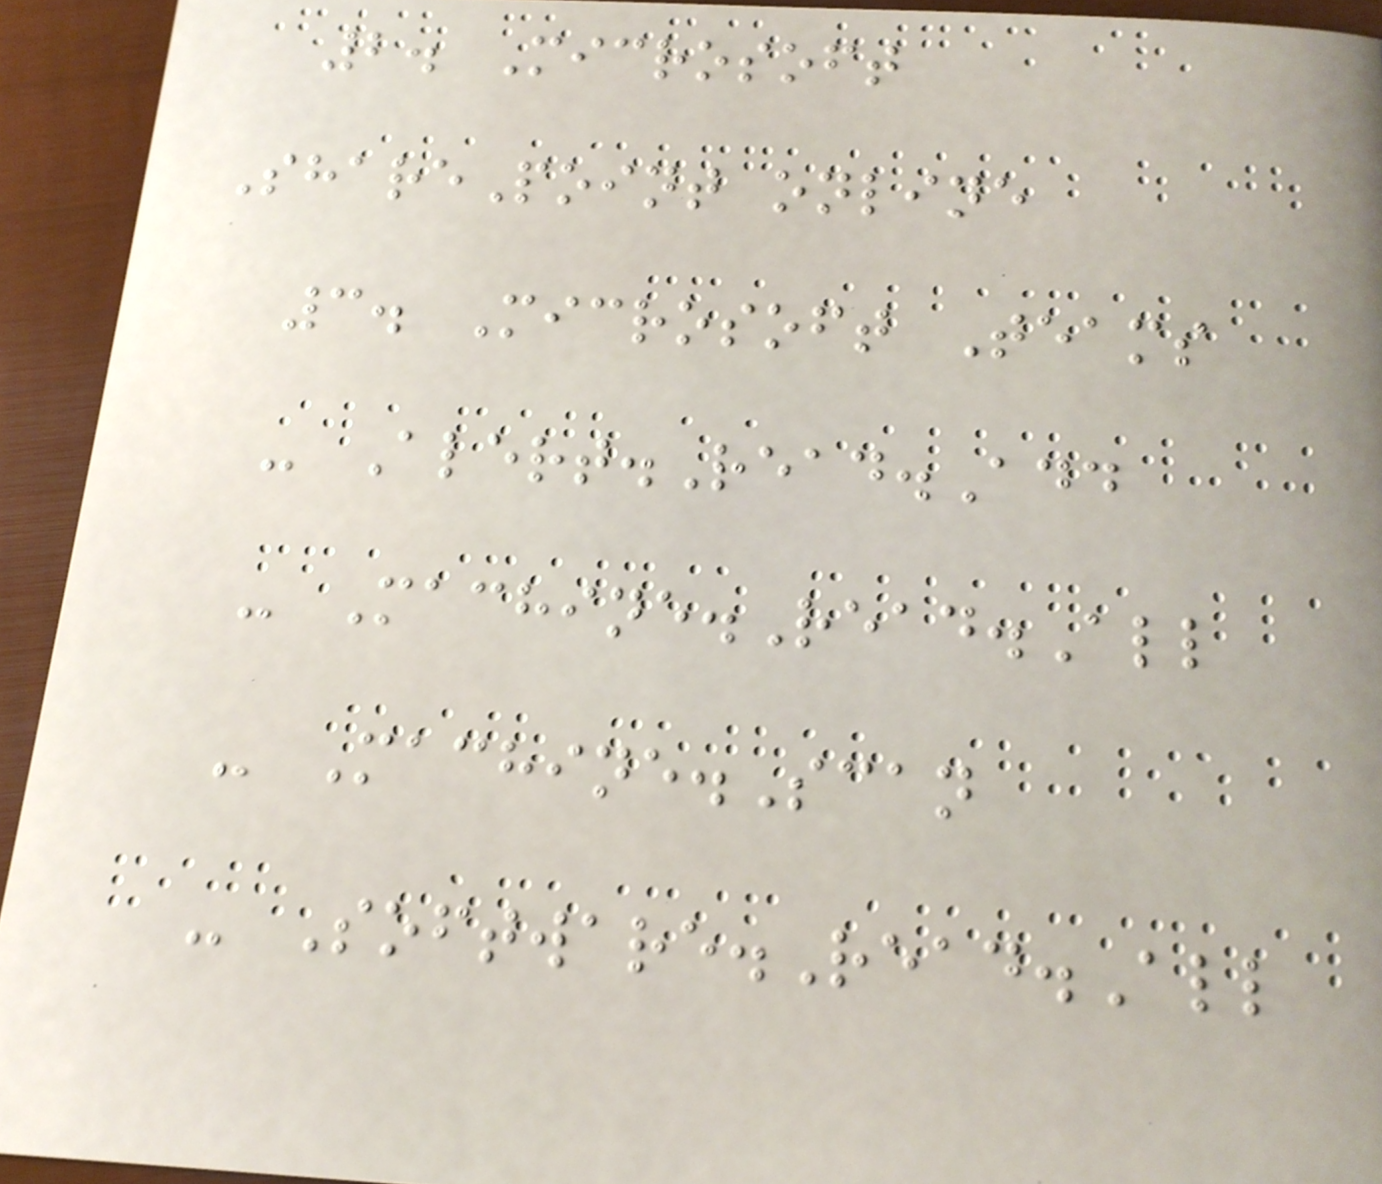2. Microsoft
SharePoint online
3. Microsoft Teams
- Alert.Read.Add
- Machine.Read.All
- Machine.Scan
- Software.Read.All
